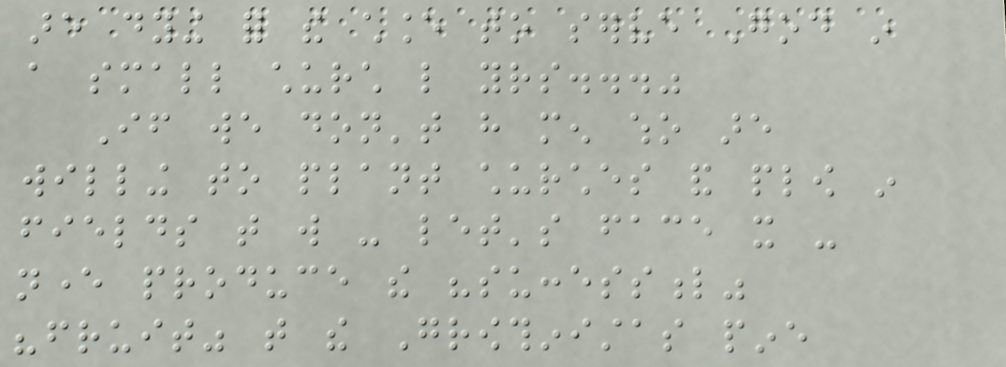are dying for the chance to serve God in
a small church like yours..."
If we don't have men who are
willing to plant churches and plow in
fields that will - let's face it -
never produce the "successful"
"fruit" that the Growthinistas pine
